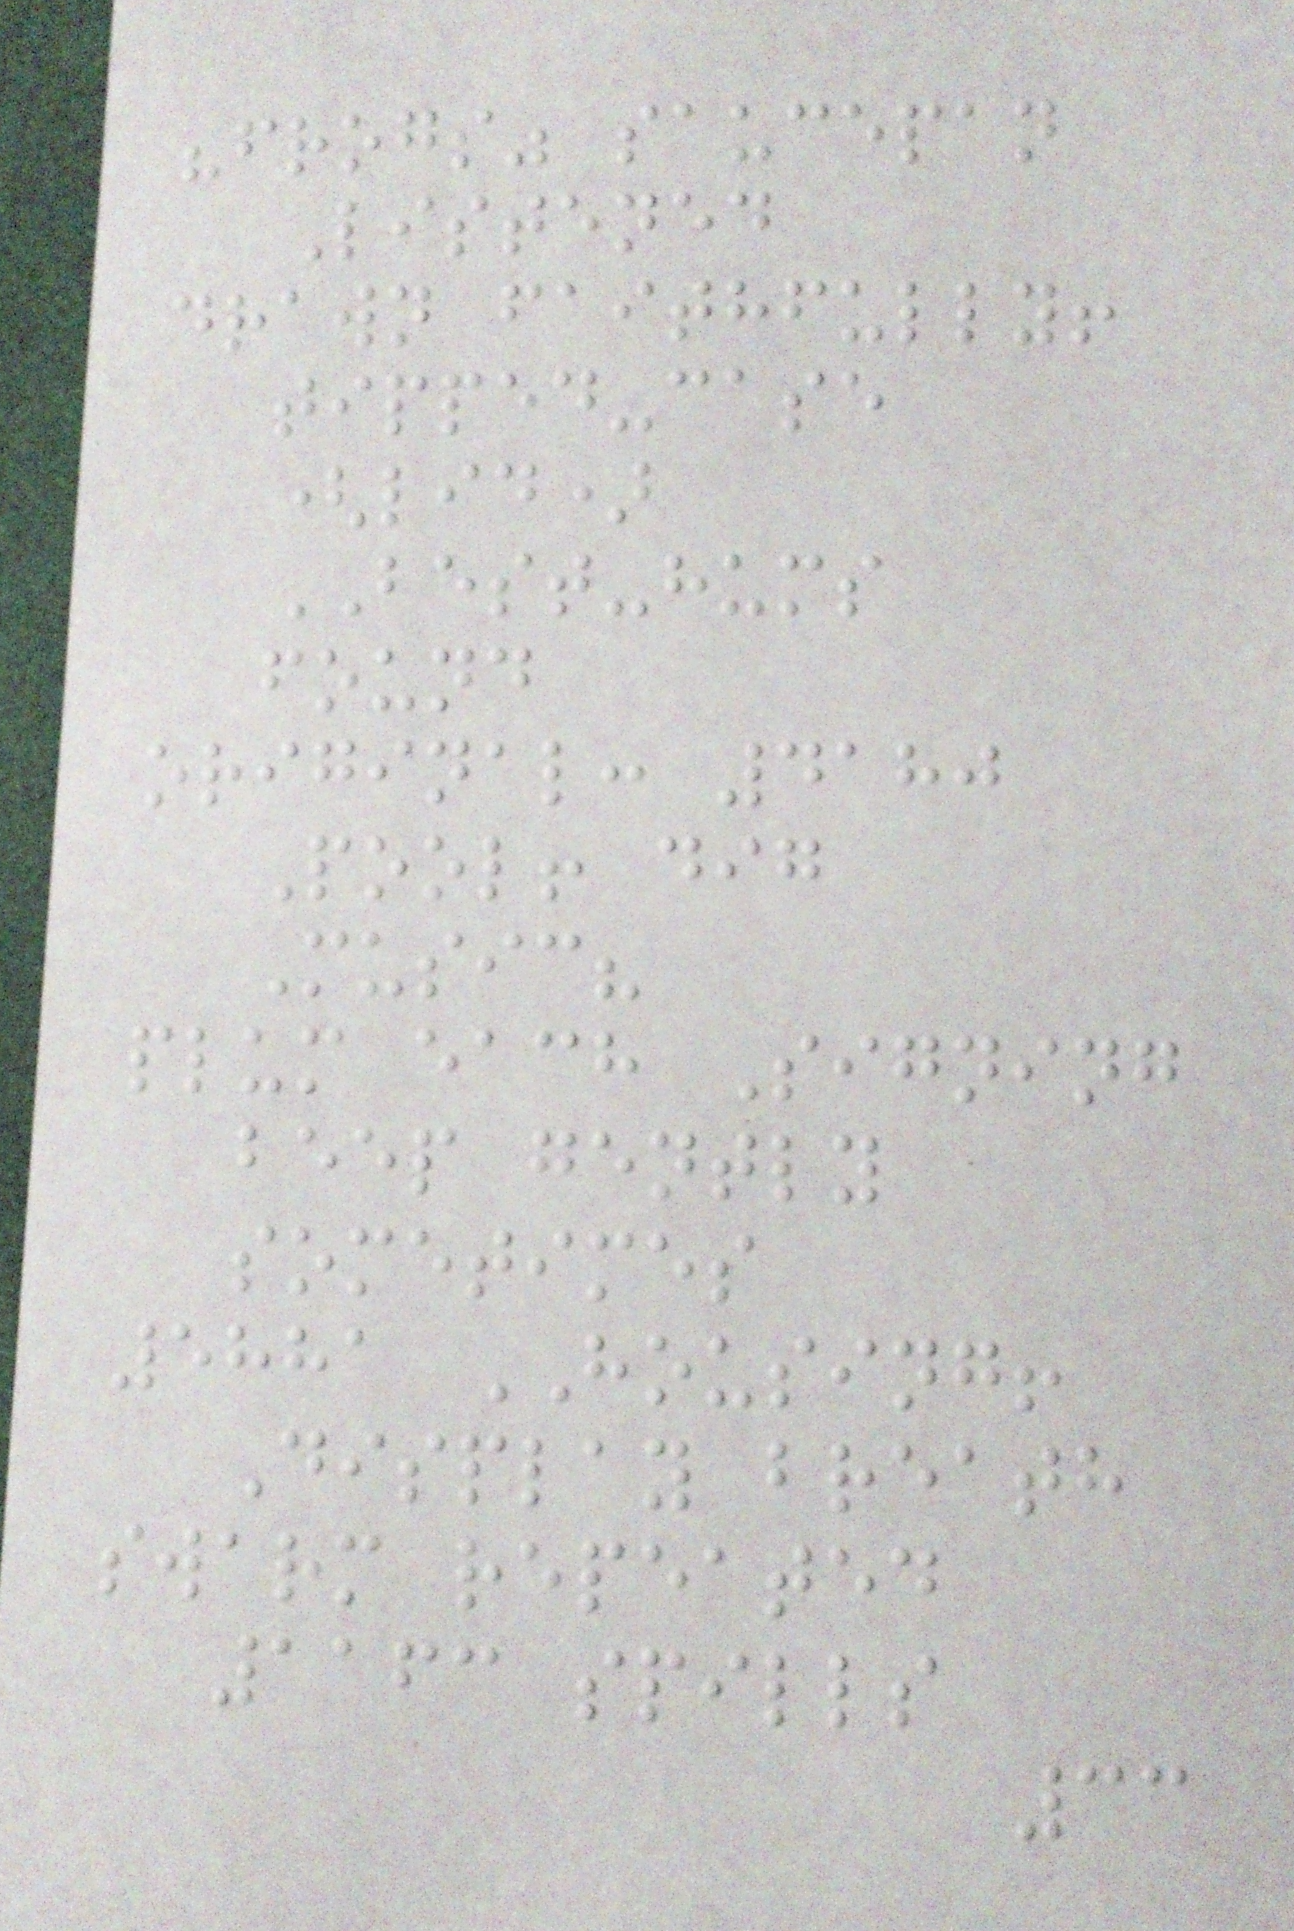"frogs" saucepan
Listened
drawn faithfully!
tipped-case
(lid)
BEST-hums
found
original: 4180
Pool! dig
Music?
plum each Signing
beep gently
sometimes
5881 HOUSING!
Display breath
swarm repeated
1163 spills
33
